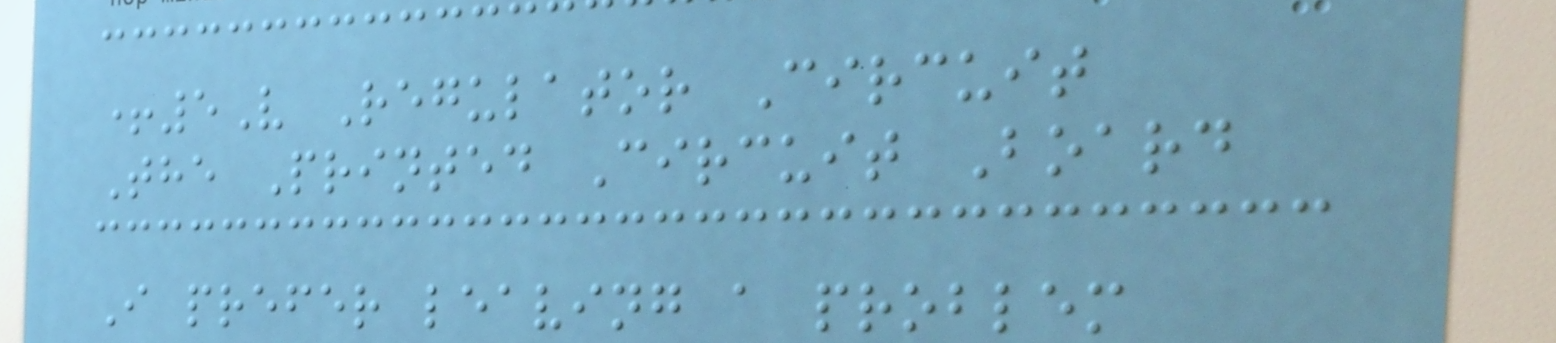+5V Regulator Circuit
The Printed Circuit Board
I prefer leaving a problem
